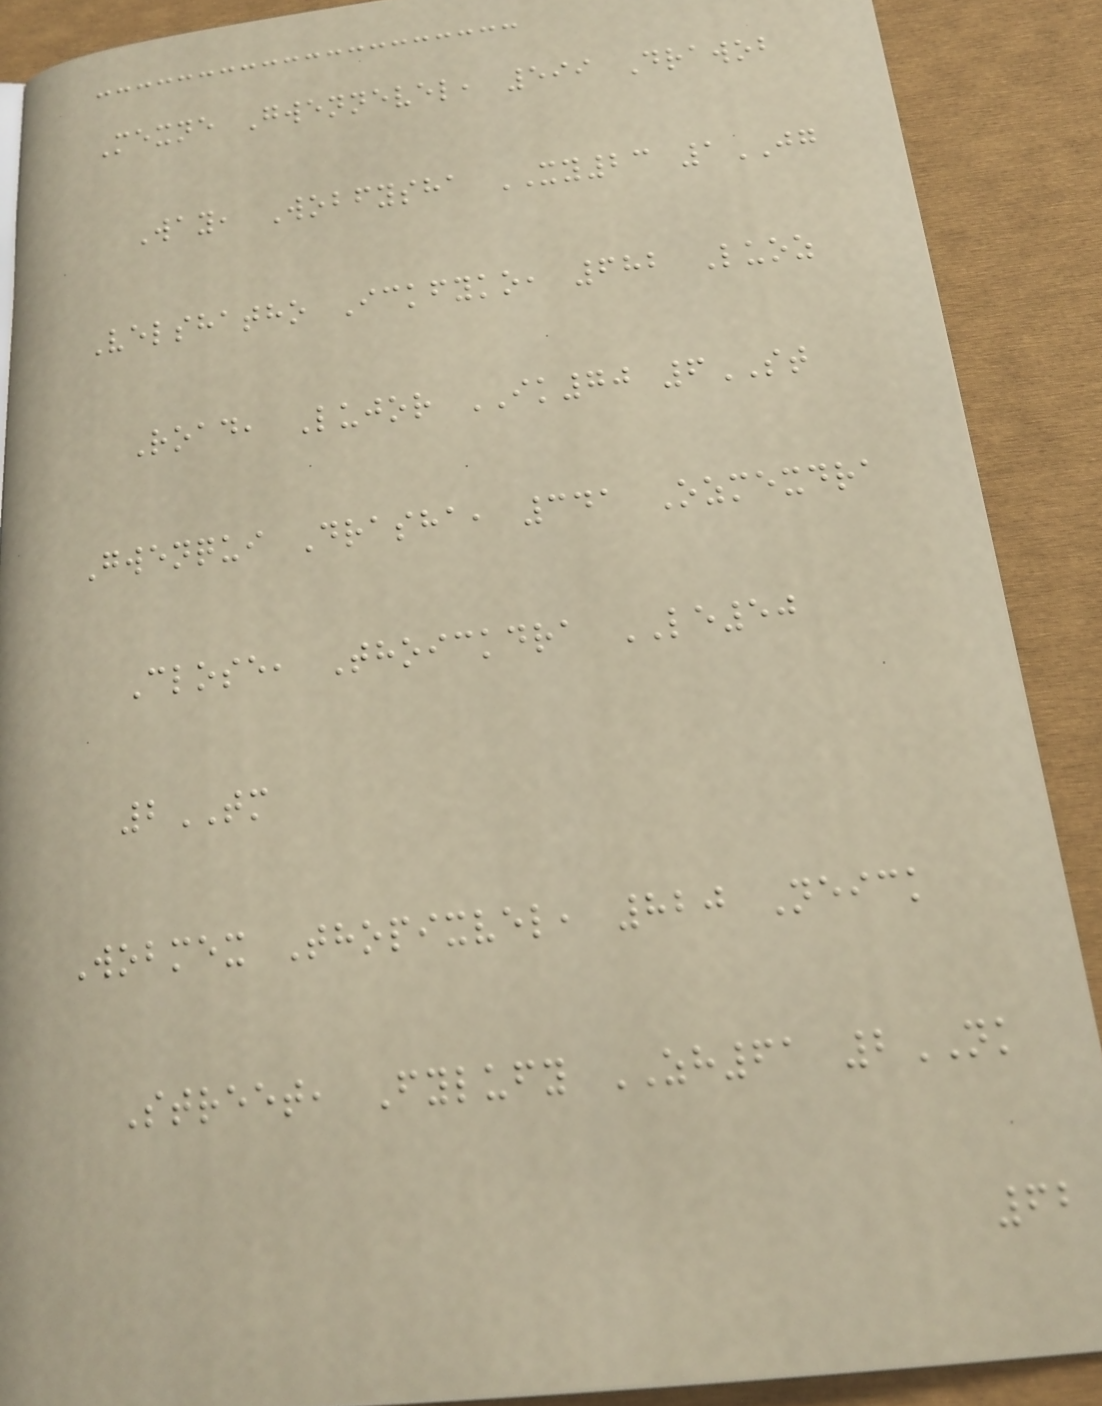Mexne Gwennevel, 599 Drawob
Way, Wobfysha XY23 1JG
Velshatho Ickfyko, 682 Luoz
Road, Lujor IK70 6ST
Gwenqui Drasha, 341 Ozmexdra
Close, Thoickdra LE50
2TM
Wobmex Thopixvel, 820 Neick
Street, Fylufy ZH61 2NK
62
